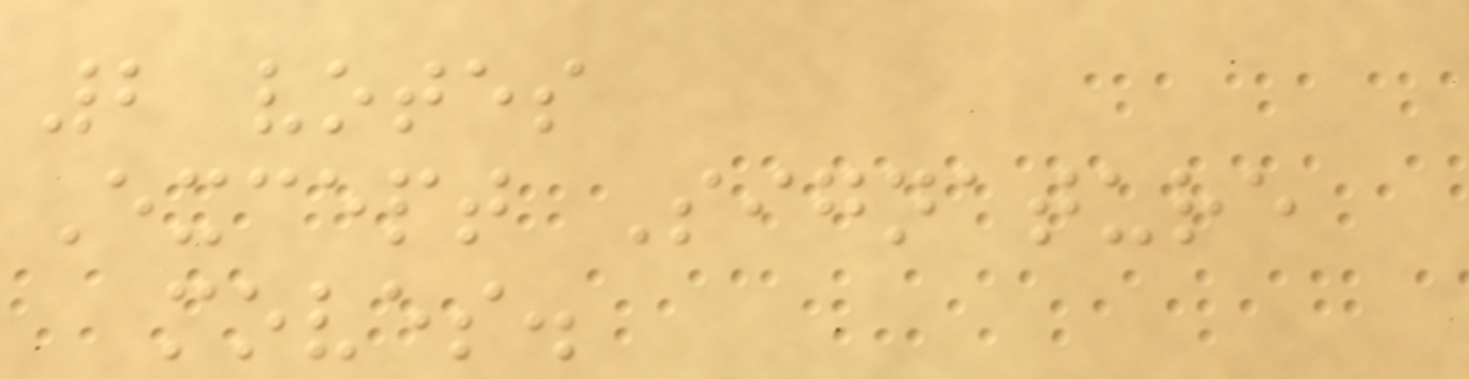2 votes
Except Signature
moves.
